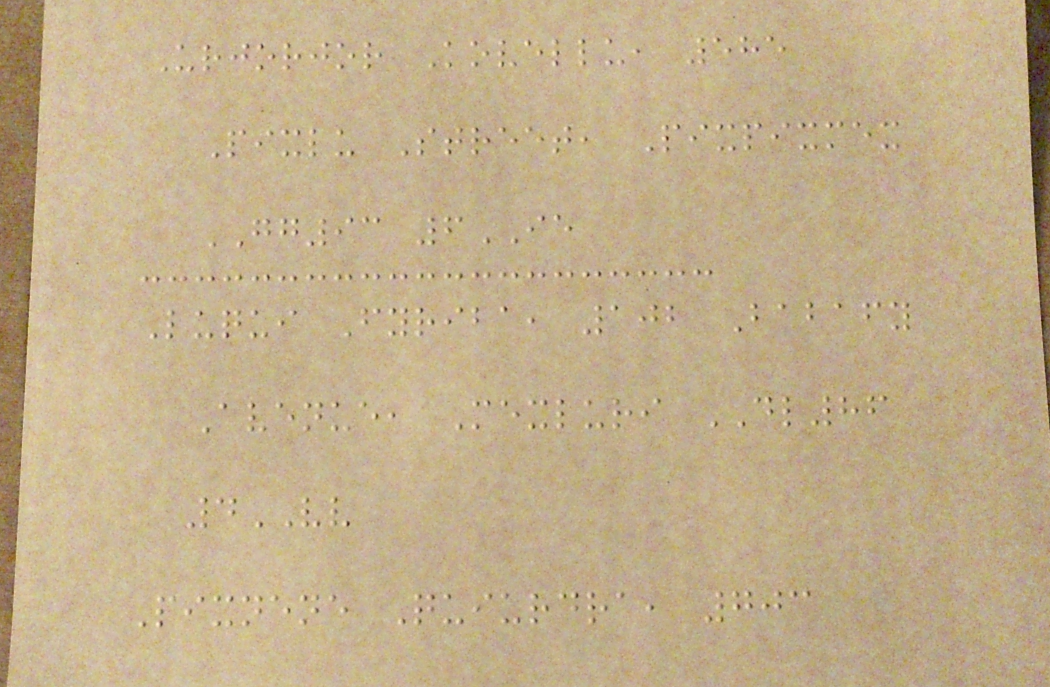Urjorjor Kovellu, 585
Pixlu Street, Pixpixmex
GG93 6IE
Luqui Fyriba, 102 Babafy
Avenue, Mexluri DL86
4VV
Pixnene Quiurdra, 703
